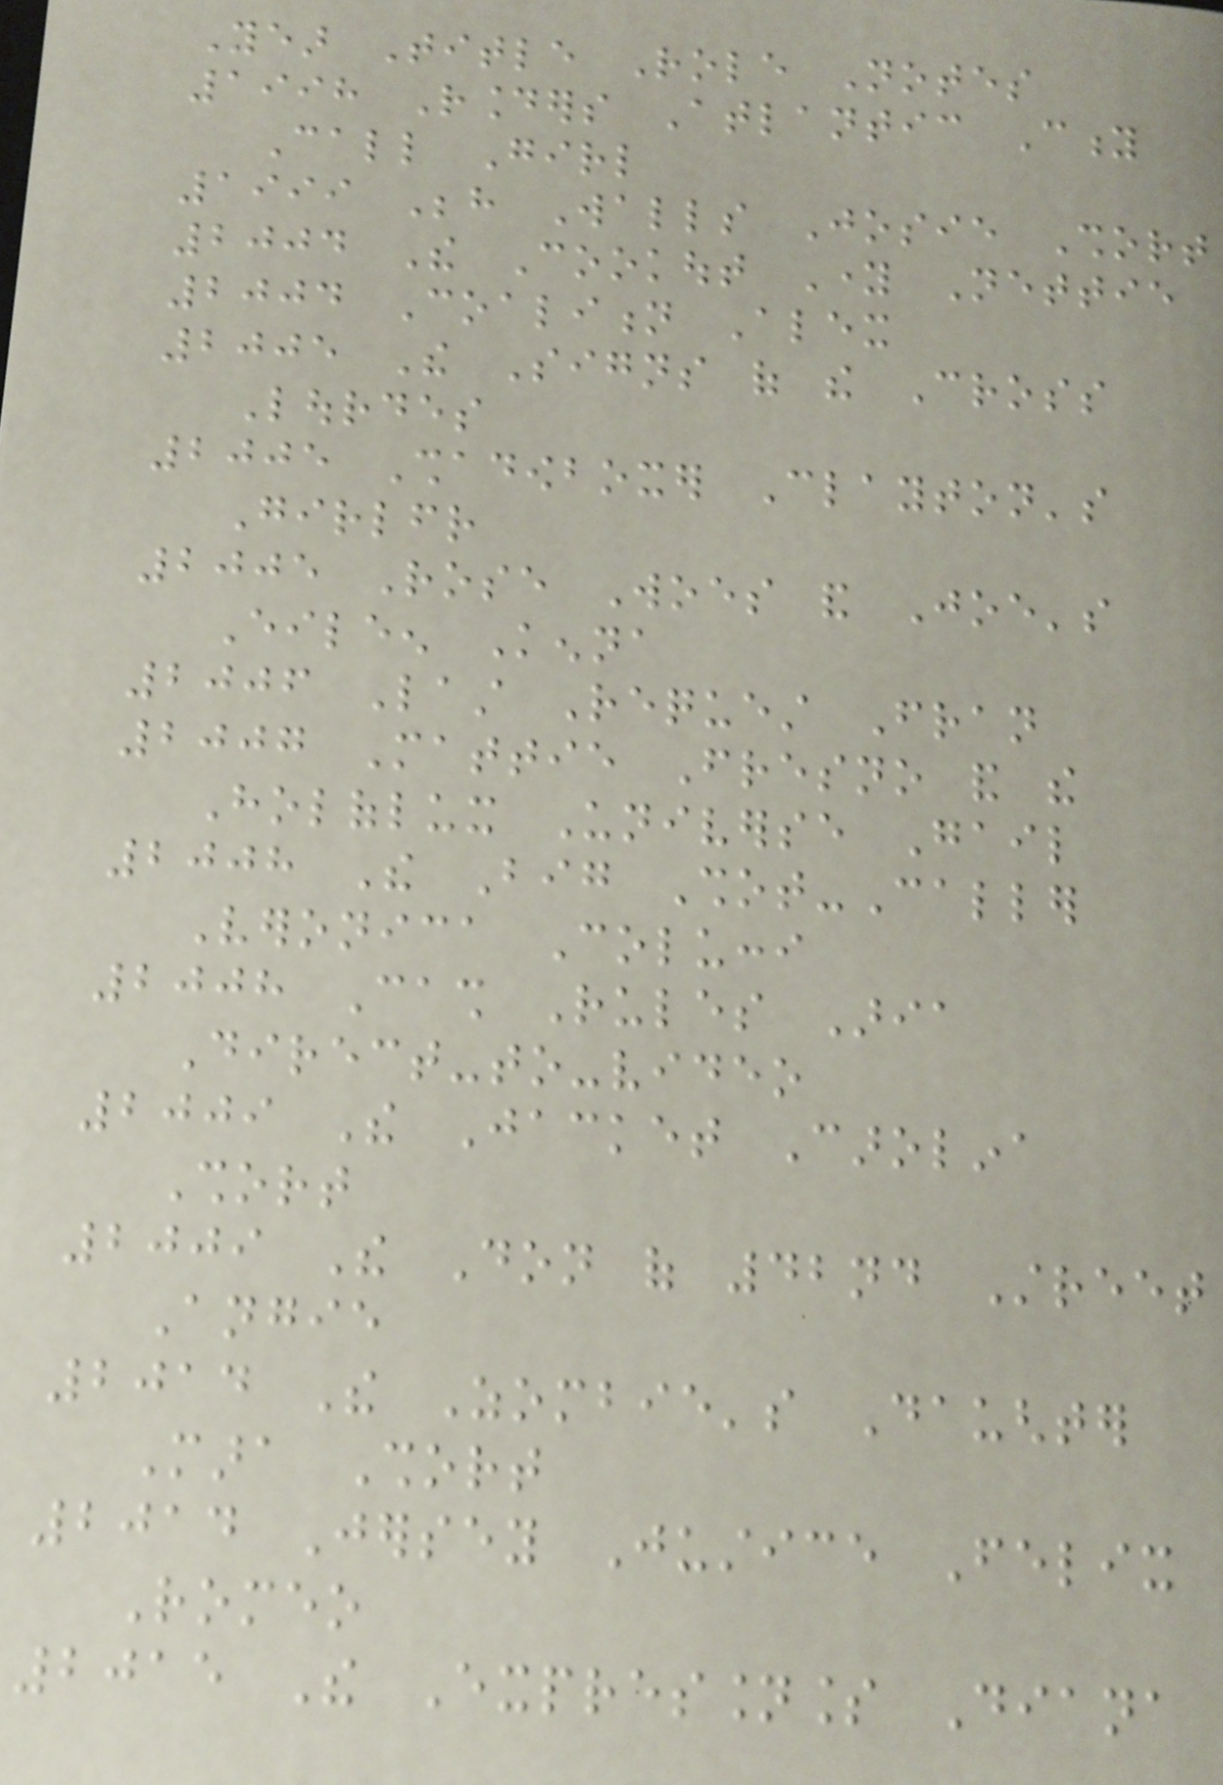Year Title Role Notes
1998 Rounders Atlantic City
Call Girl
1999 Behind Walls Josie Short
2004 The Cookout Young Nettie
2004 Coalition Alex
2005 The Signs of the Cross
Lourdes
2005 Shadowboxer Clayton's
Girlfriend
2005 Rose Woes and Joe's
Eileen Kenna
2006 Last Request Fran
2007 Mattie Fresno and the
Holoflux Universe Gail
2008 The Big Shot-Caller
Veronica Colucci
2008 Cash Rules Aria
Direct-to-video
2009 The Jacket Carolina
Short
2009 The Don of 42nd Street
Angie
2014 The Zombie's Daughter
Mara Short
2014 Jersey Justice Felix
Romeo
2015 The Expressionless Diana
